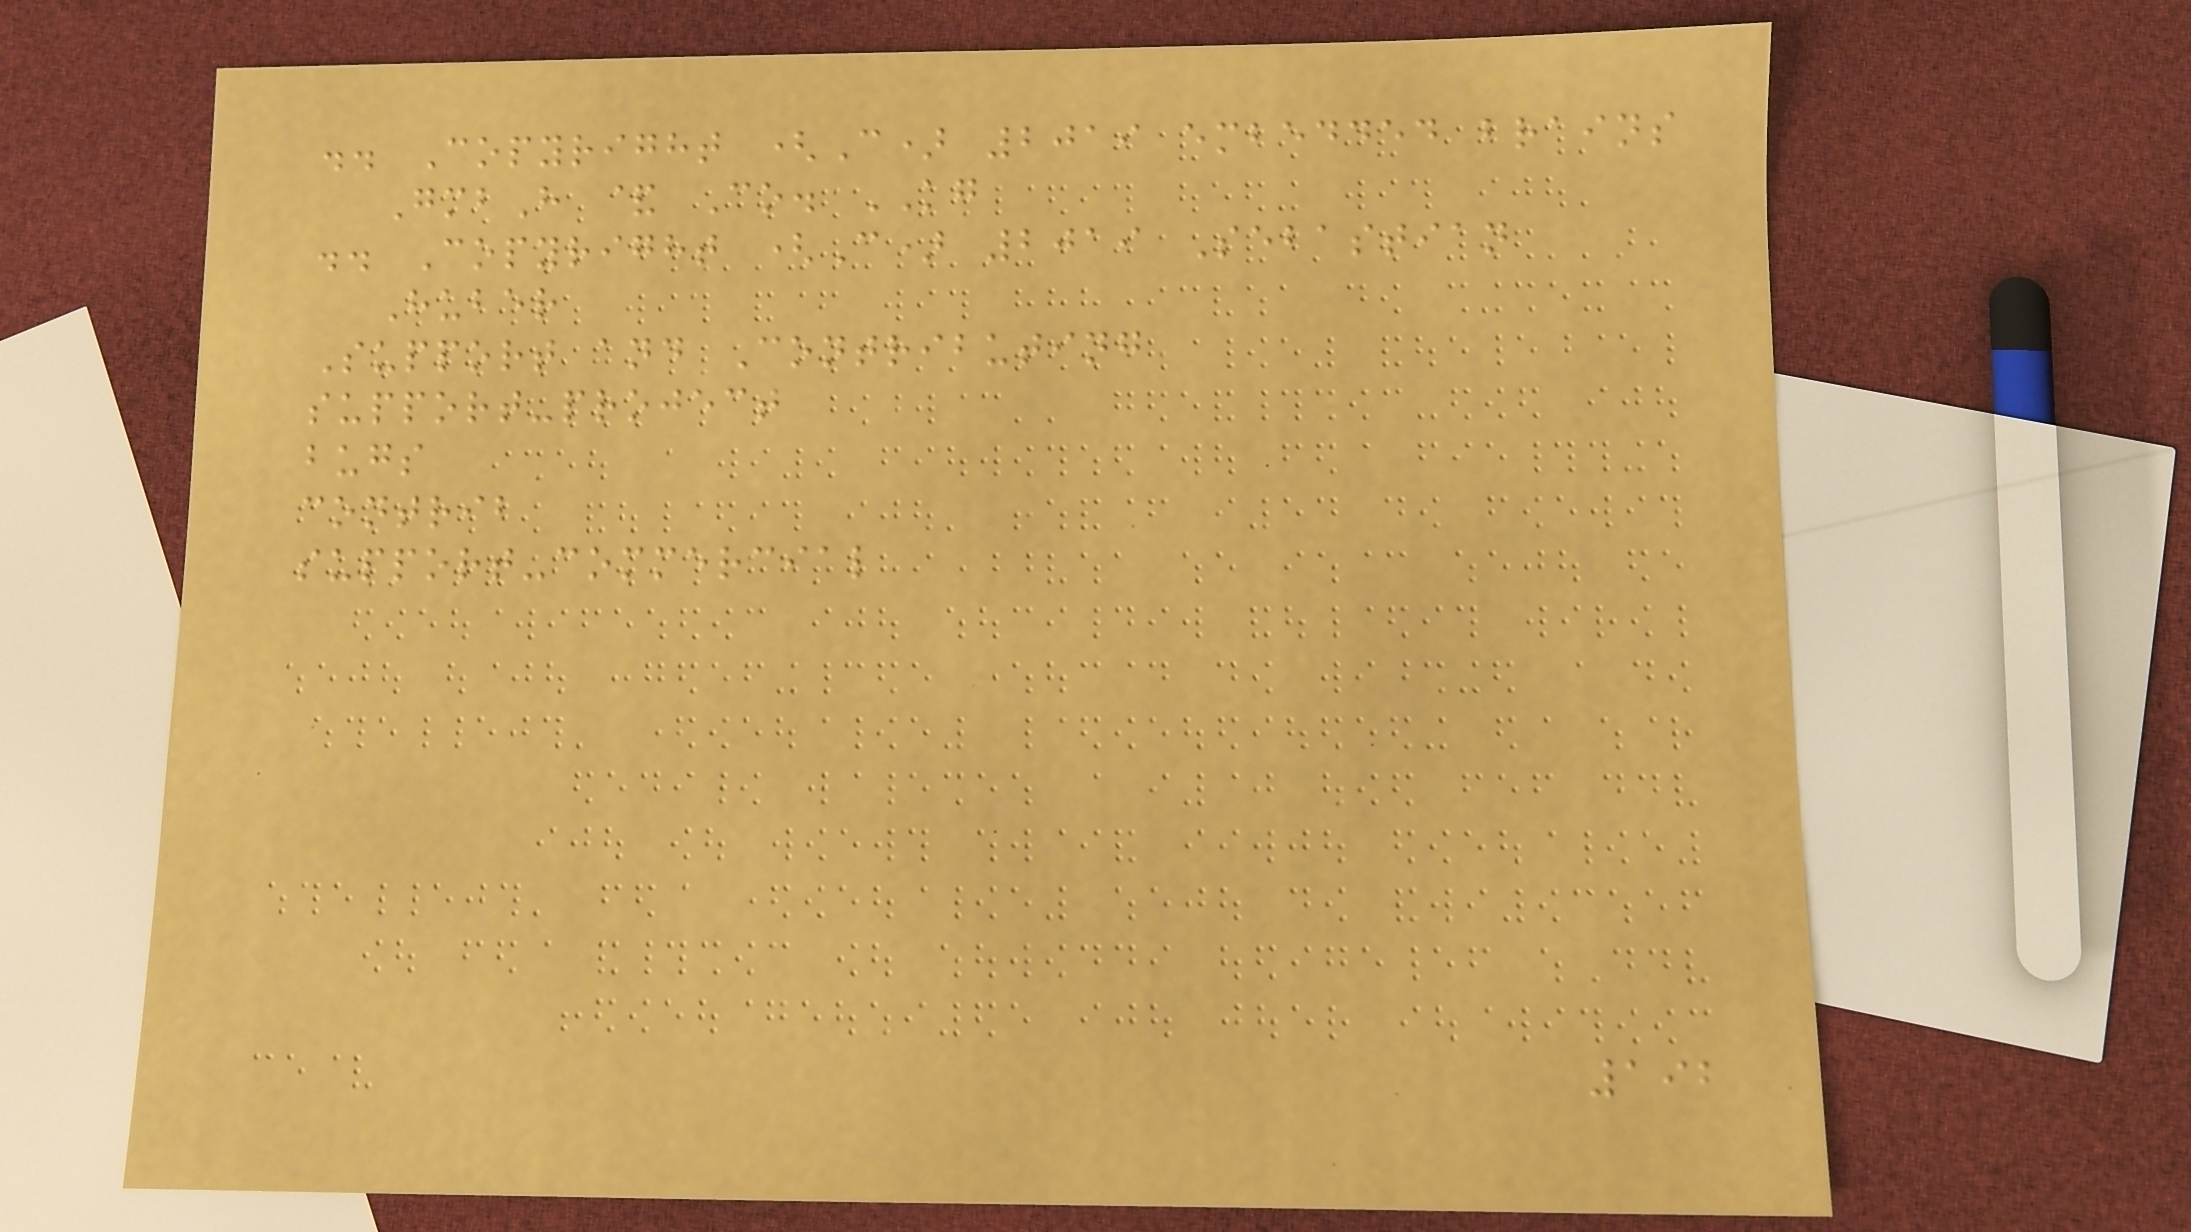.. Copyright (C) 2019 embedded brains
GmbH & Co. KG
.. Copyright (C) 2019 Sebastian
Huber
Support and Contributing
support-project
bugs
contrib
support-commercial
192
